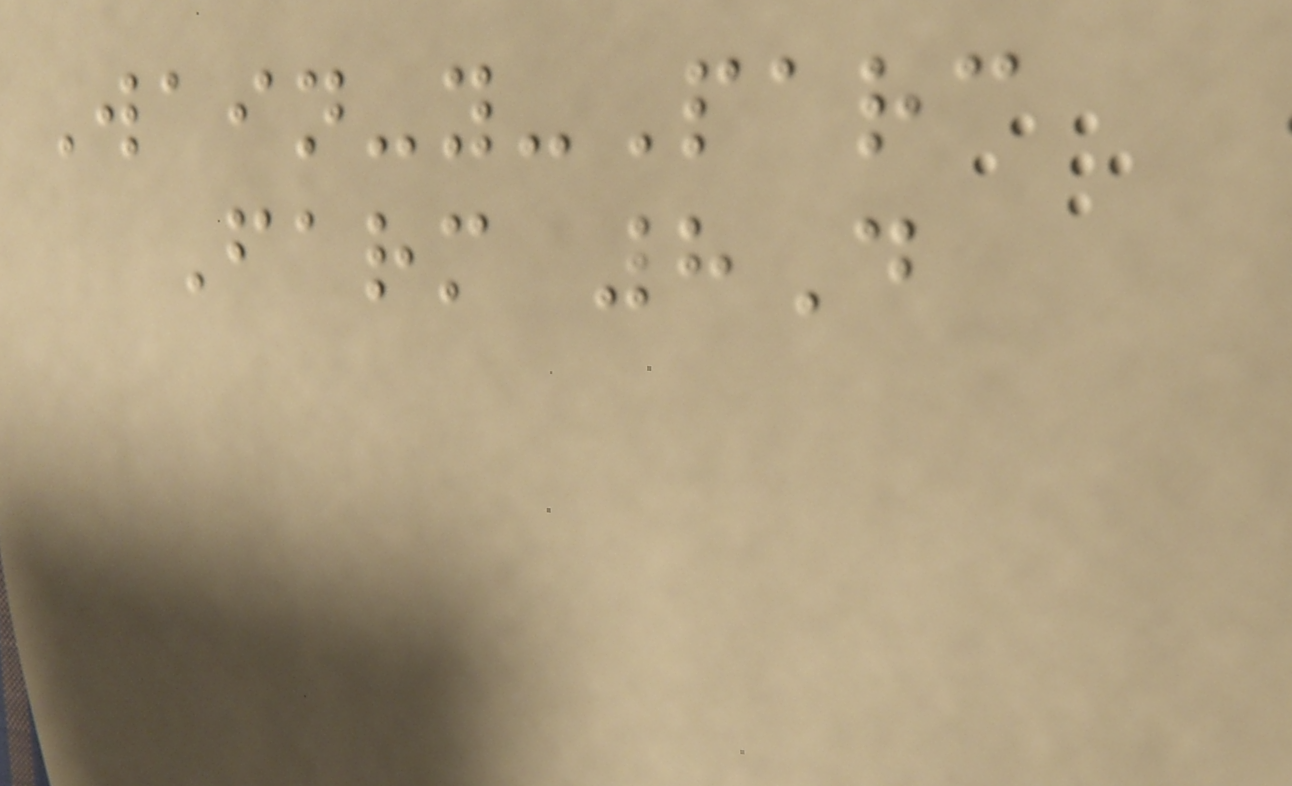Wain-y-Parc
Farm 8D
